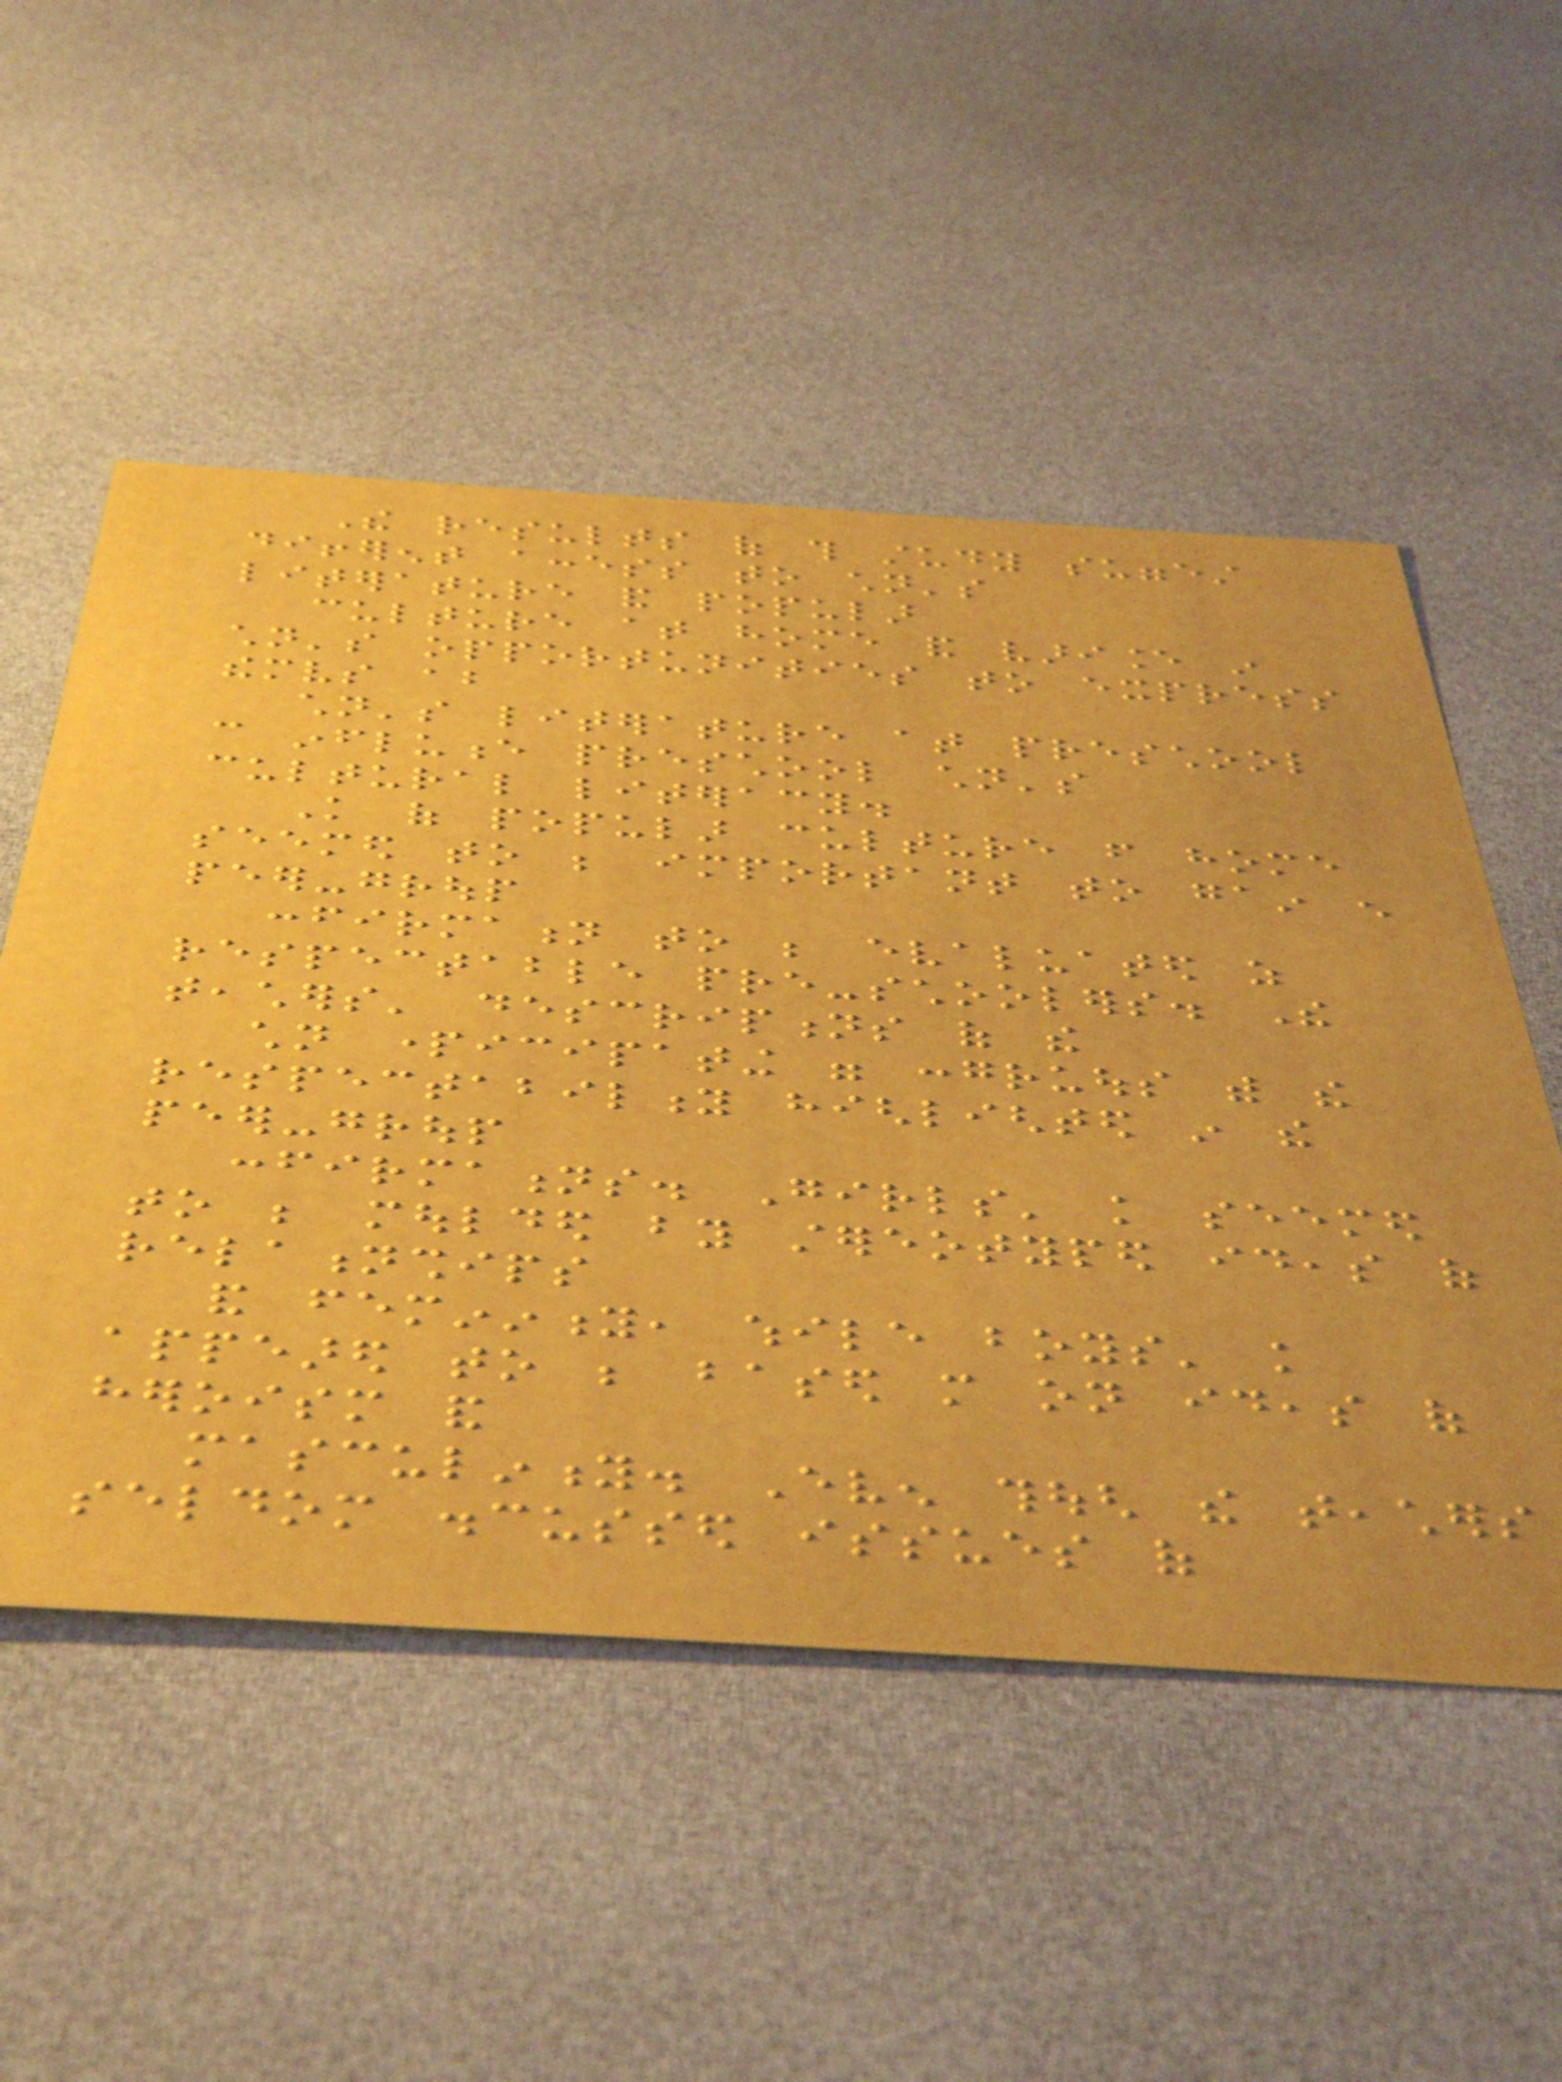The results of this study suggest
different access to children's
literature and popular
culture at home and variance in
children's opportunities to express
themselves about
children's literature at preschool
can influence preschool children's
cultural literacy.
Knowledge of popular culture from home
seemed to be important to gain enough
peer-group
confirmation to be evaluated as
respectable pre-schoolers. The
teachers' descriptions of the
children participating were congruous with the
respectability highlighted in the
peer-group
confirmations. Girls' knowledge seemed
to be moulded by stereotyped ideas of
relationships
and femininity, while boys' knowledge
appeared to be based more on ideas of
heroism and
masculinity. Even though the teachers
seldom discussed issues of
